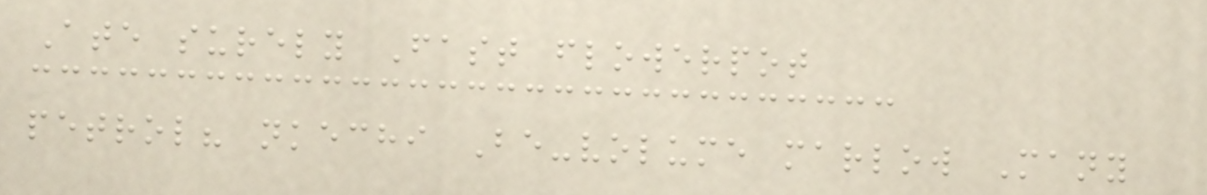Ate surely Fast flowerpot
petrol? nkechi Be-volume marlow Many
